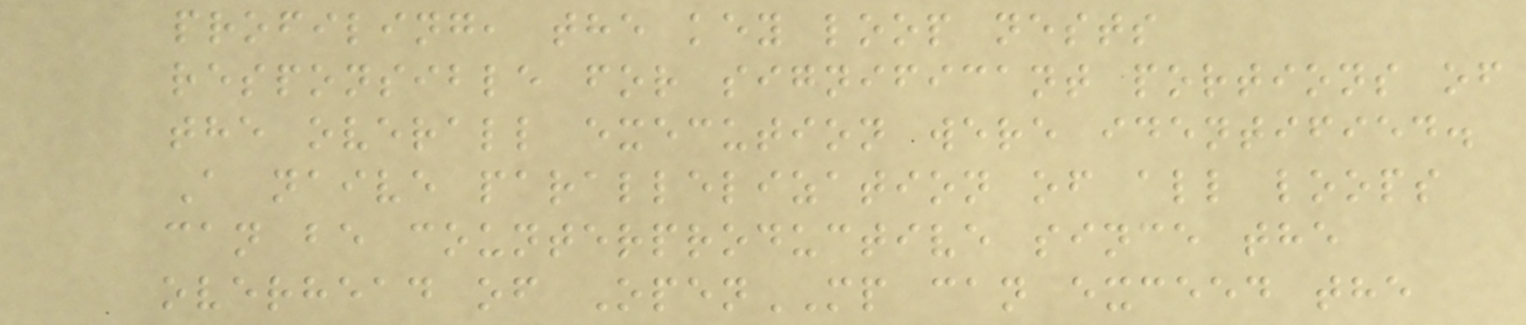profiling, the key loop nests
responsible for significant portions of
the overall execution were identified.
A naive parallelization of all loops
can be counterproductive since the
overhead of OpenMP can exceed the
